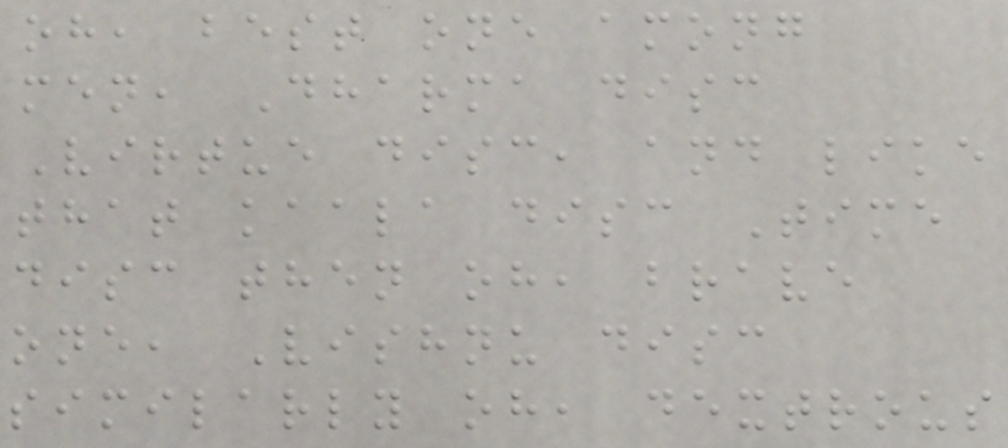oh, best one among
men, Dharma disc
Virtue disc, and like
that kaala disc Time
disc then oh, brave
one, Vishnu disc
similarly oh, dextrous
